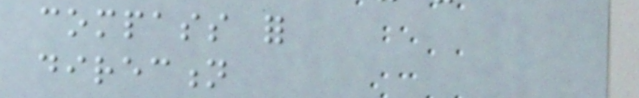compass for
direction
